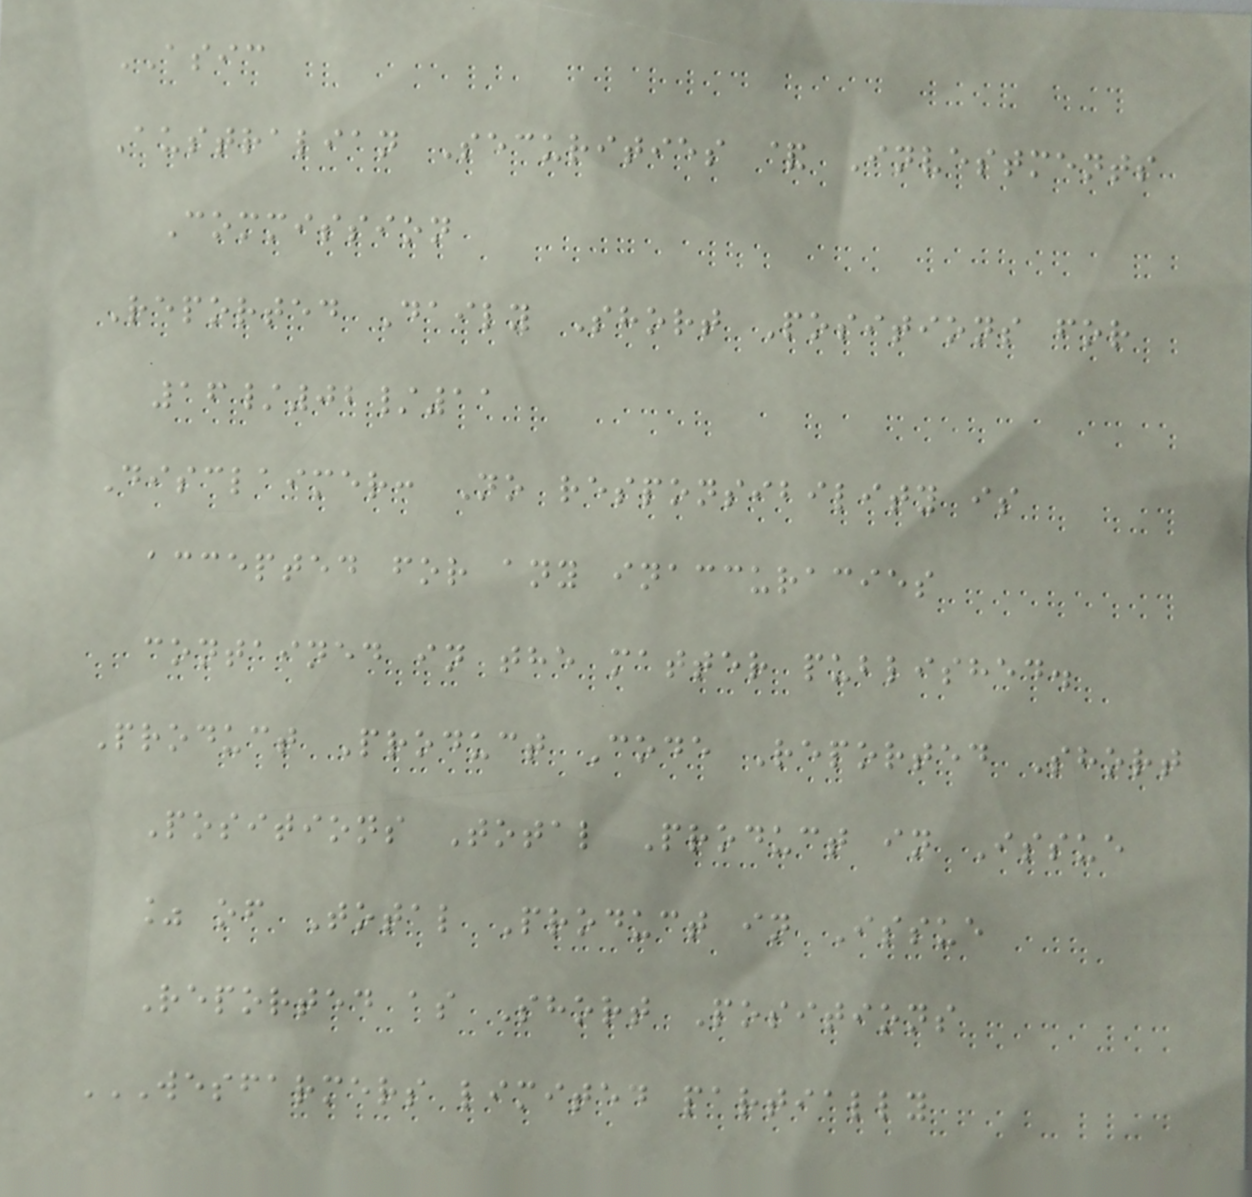ASIC
Australian Securities & Investments
Commission
Reported Daily Short Positions for
16/02/11
Disclaimer: No responsibility is
accepted for any inaccuracies
contained in the matter published.
Product Product Code Reported Short
Positions Total Product in Issue
% of Total Product in Issue
Reported as Short Positions
WESFARMERS LIMITED PARTIALLY
